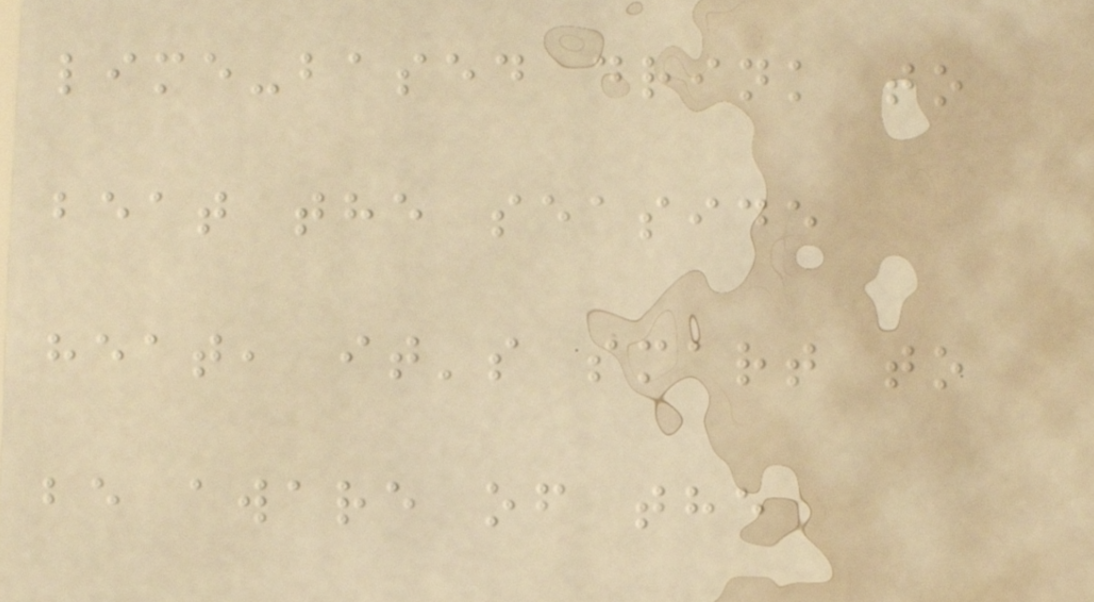lime-based drink to
beat the seaside
heat, it's smart to
be aware of the
